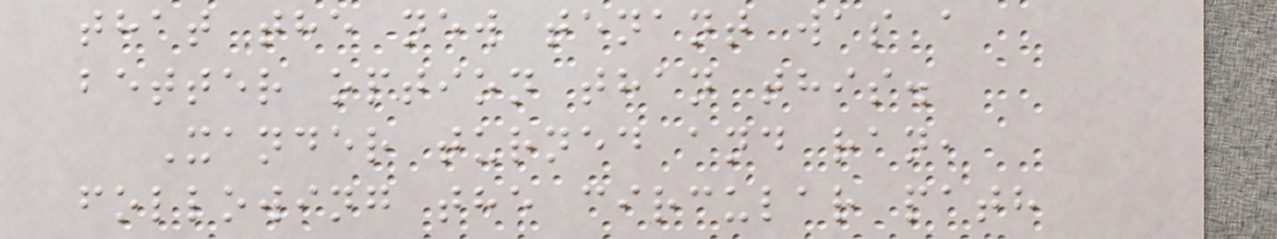that the new tenant was a
better option than this.
Xander turned and ran,
following the circular path
